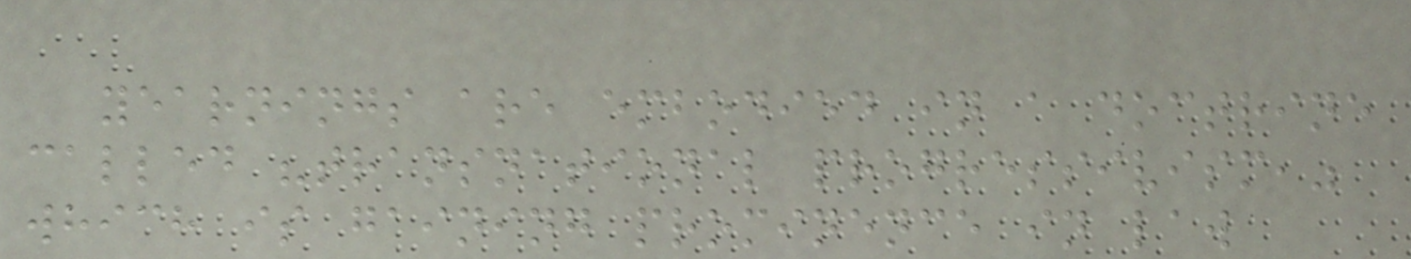yearnings are embodied in a doctrine
called "transnational progressivism,"
which is gaining prominence in law
